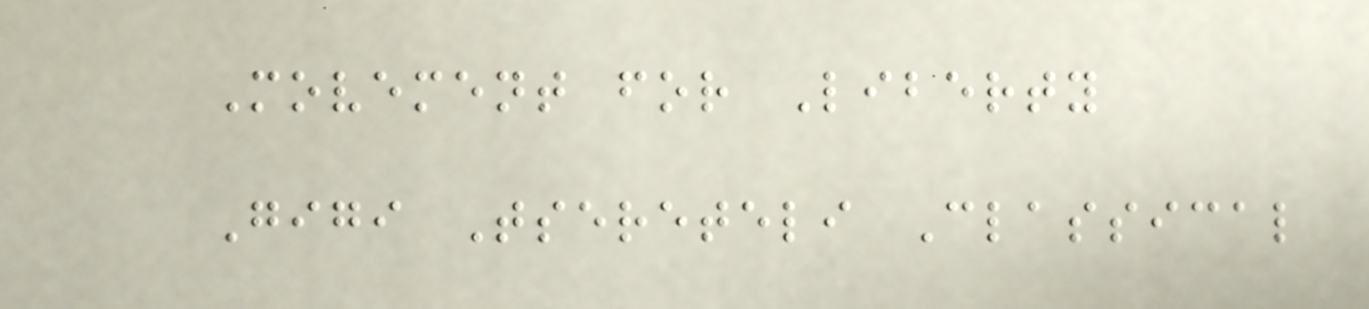Movement for Liberty
Gigi Tsereteli Classical
